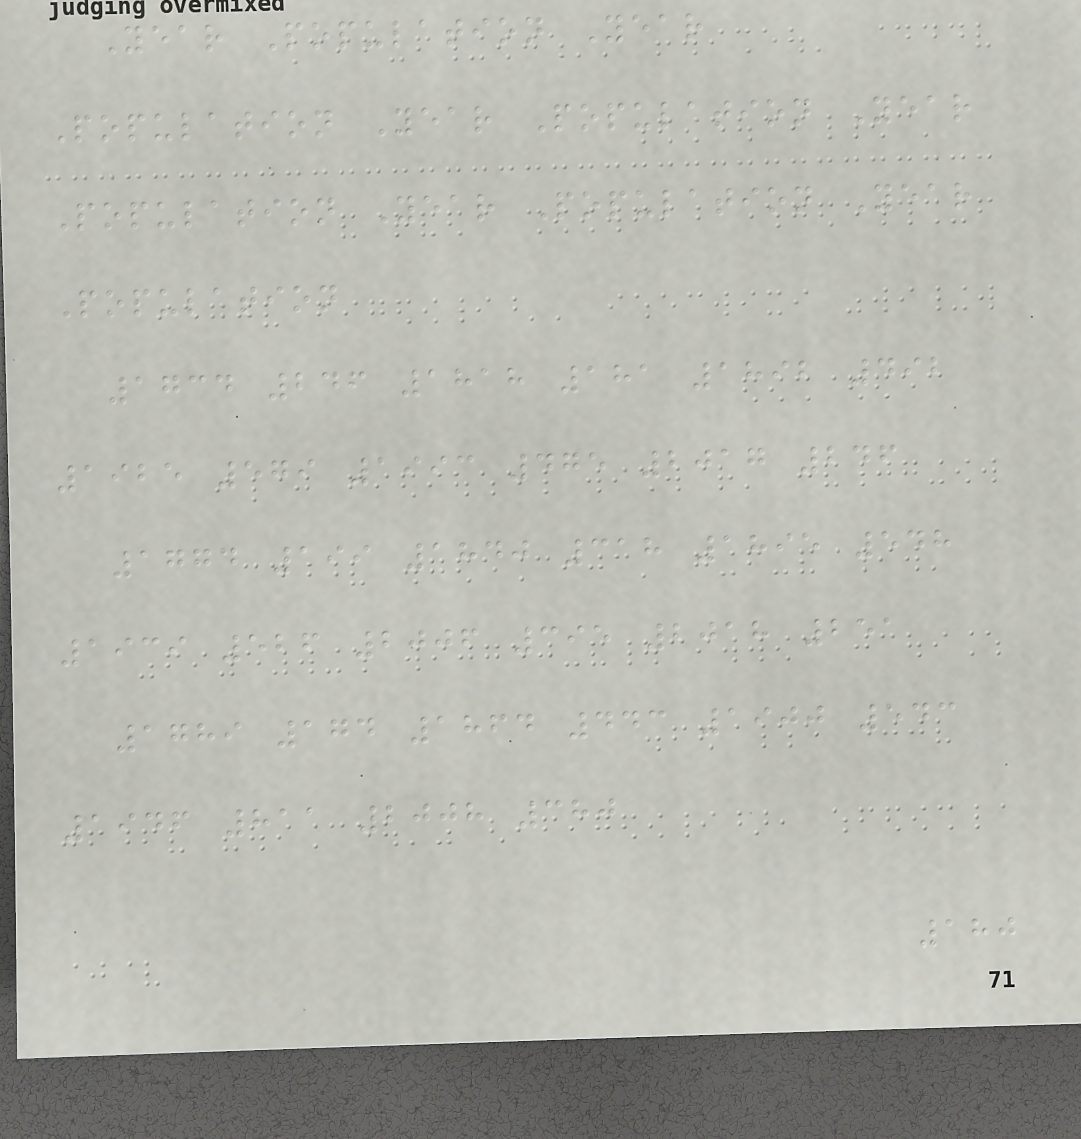Year Population Year
Population Year Population Year
Population Year Population Year
Population
1734 246 1818 181 1892 492
1925 579 1993 475 2017 246
1774 199 1840 318 1895 548
1939 526 2006 395 2018 251
1789 174 1864 443 1900 543
1946 811 2008 380
180
